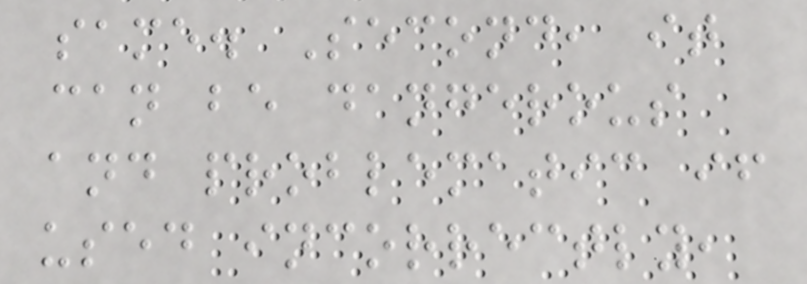same. Second, it
can be dangerous
and problematic if
used incorrectly,
